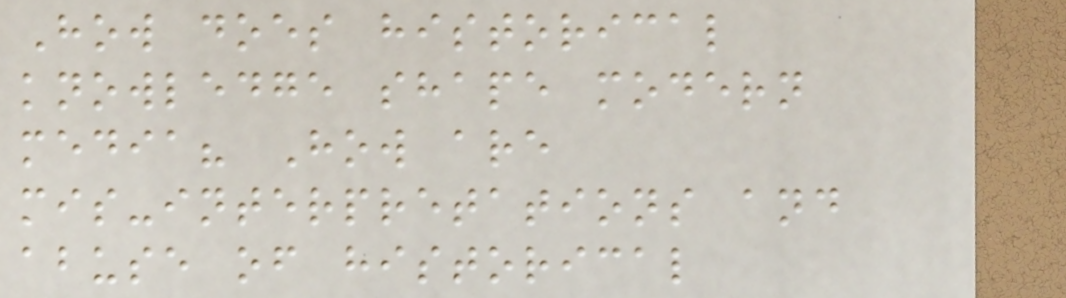How does historical
knowledge shape modern
media? How are
mis-interpretations and
abuse of historical
